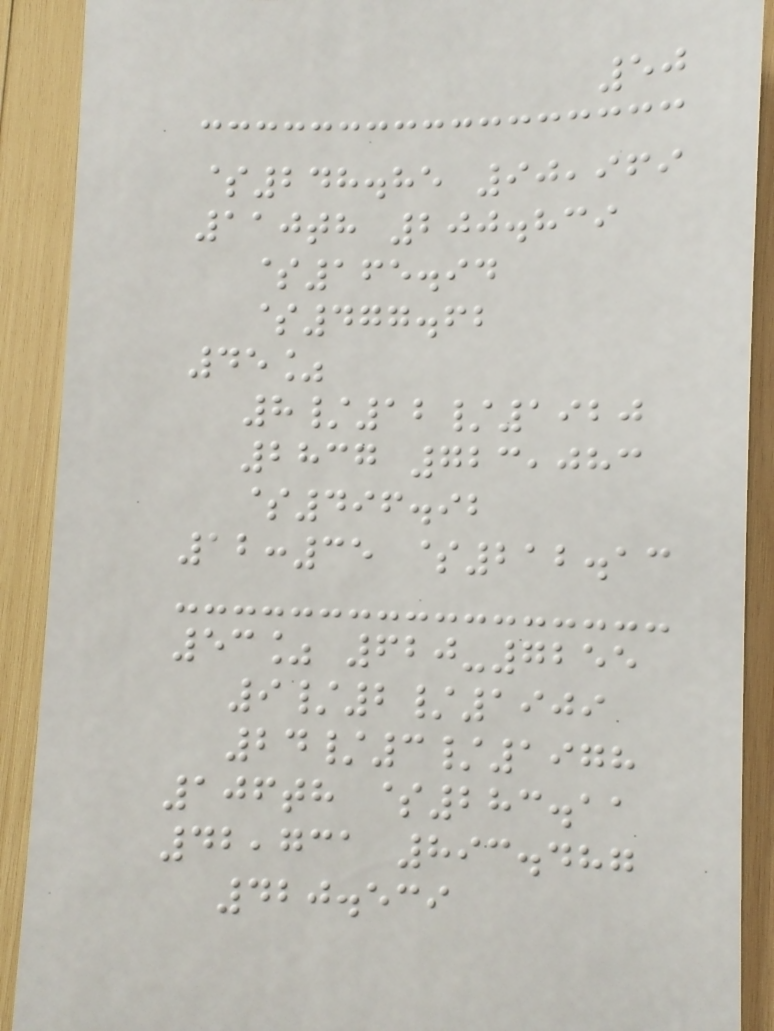50
$248.85 90,969
110th 200.839
$165.94
$477.62
45%
8/12/1920
2837 723,083
$496.92
12:35 $212.13
53% 620-7255
9/2/1909
24/3/1978
106th $283.11
42,731 893.487
420.539
